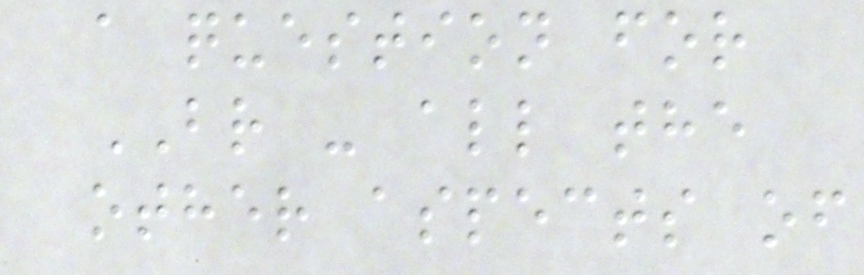a question for
BR - all the
other aspects of
